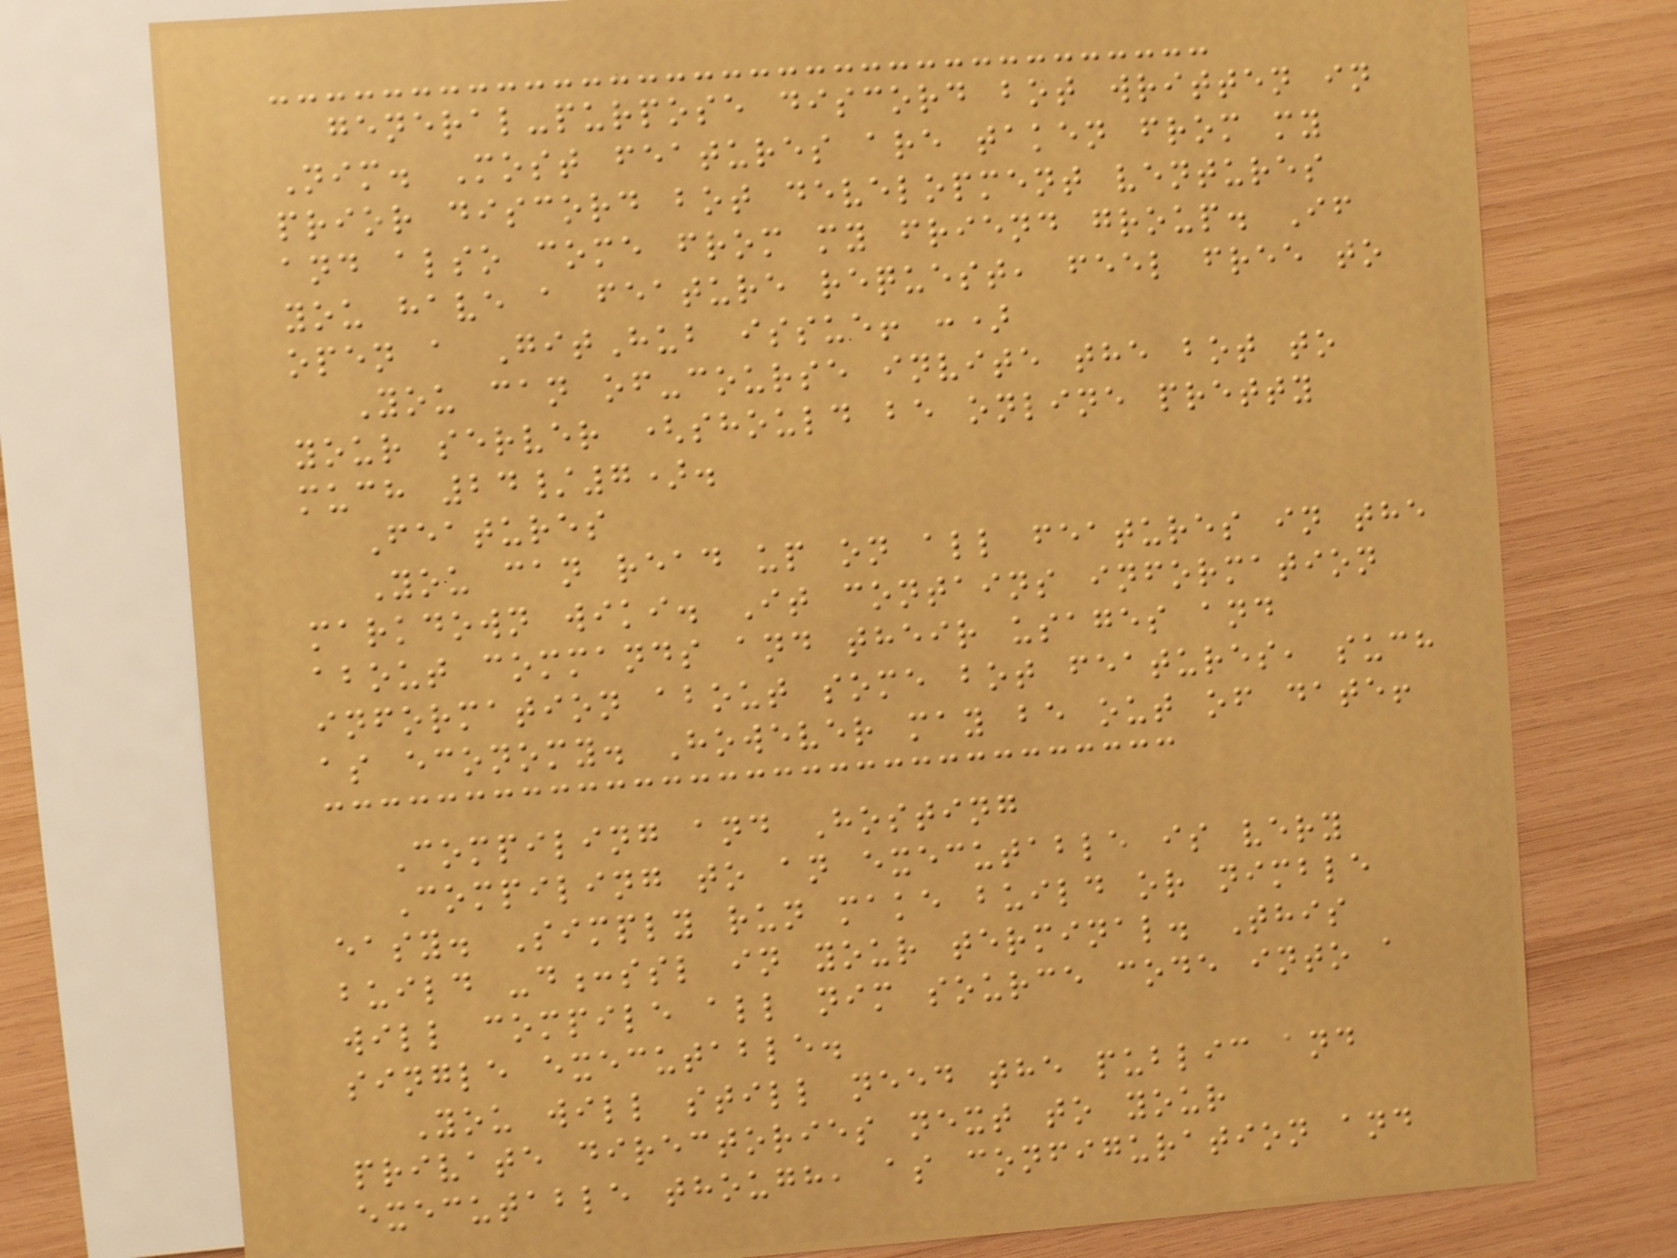general-purpose discord bot written in
Nim. Most features are taken from my
prior discord bot development ventures
and also come from my friend group. If
you have a feature request, feel free to
open a GitHub issue! :)
You can of-course invite the bot to
your server (should be online pretty
much 24/7).
Features
You can read up on all features in the
markdown wiki. It contains information
about commands and their usages and
information about some bot features, such
as economy. However may be out of date!
Compiling and Hosting
Compiling to an executable is very
easy. Simply run make build or nimble
build -d:ssl in your terminal. This
will compile all nim source code into a
single executable.
You will still need the public and
private directories next to your
executable though, as configuration and
